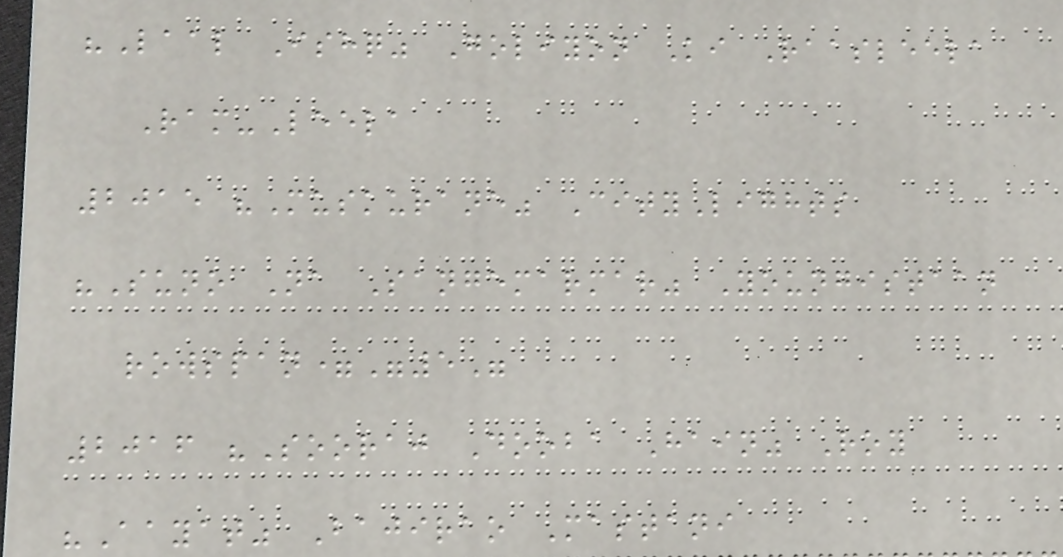"Laal Ishq" Goliyon Ki Raasleela
Ram-Leela
2015 "Muskurane" CityLights
"Suno Na Sangemarmar" Youngistaan
rowspan="5"
2016 "Sooraj Dooba Hain" Roy
"Aayat" Bajirao Mastani
